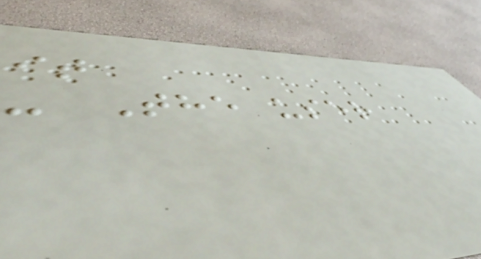it
- The user
